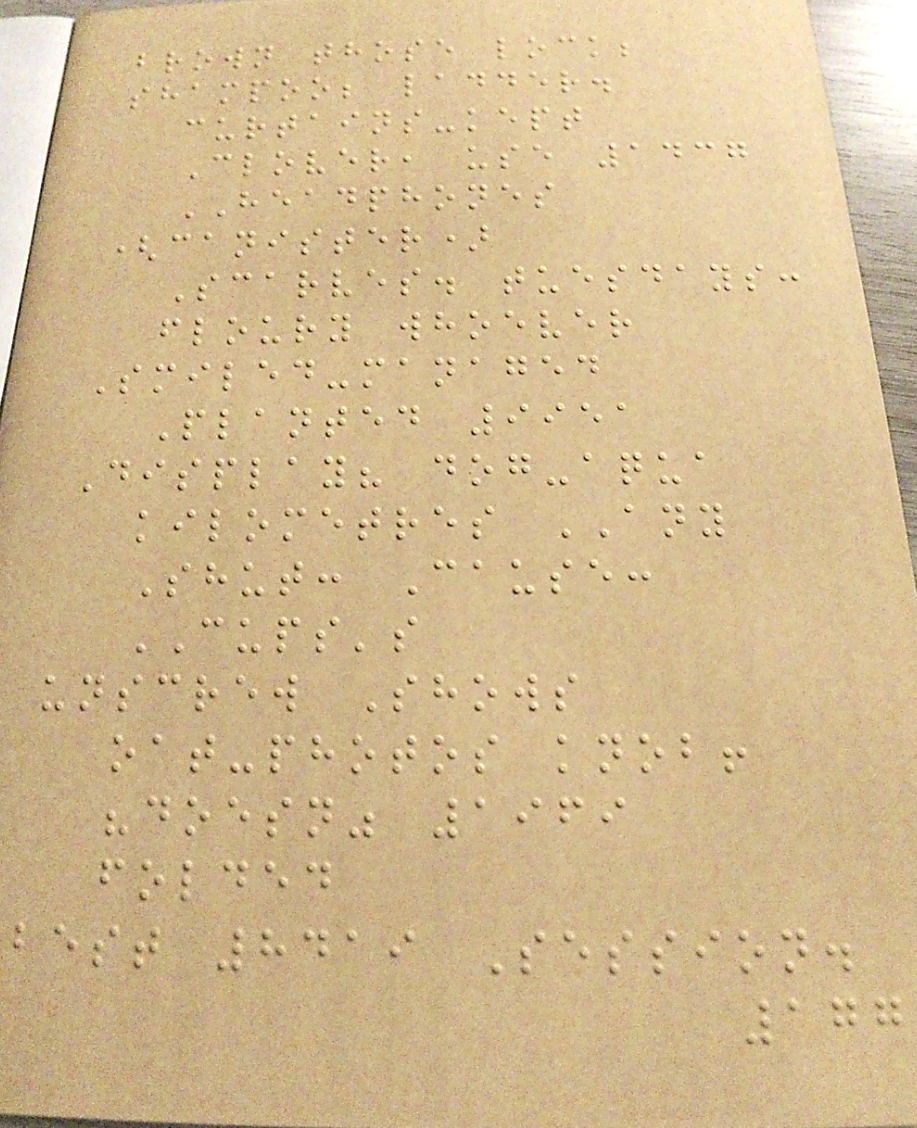brown those lock;
shampoo; ladder.
curtains-kept
Clover, use 1437
HEADPHONES
(canister)
Scarves. tuesdays:
floury whoever
Smiled-managed
Planted 9951
Display? dog-aqua
kilometres ANY
Shut: Cause:
CUPS's
unscrew Shows
oat-photos knob!
"doesn" 1969
folded
best 8419 Session.
177
